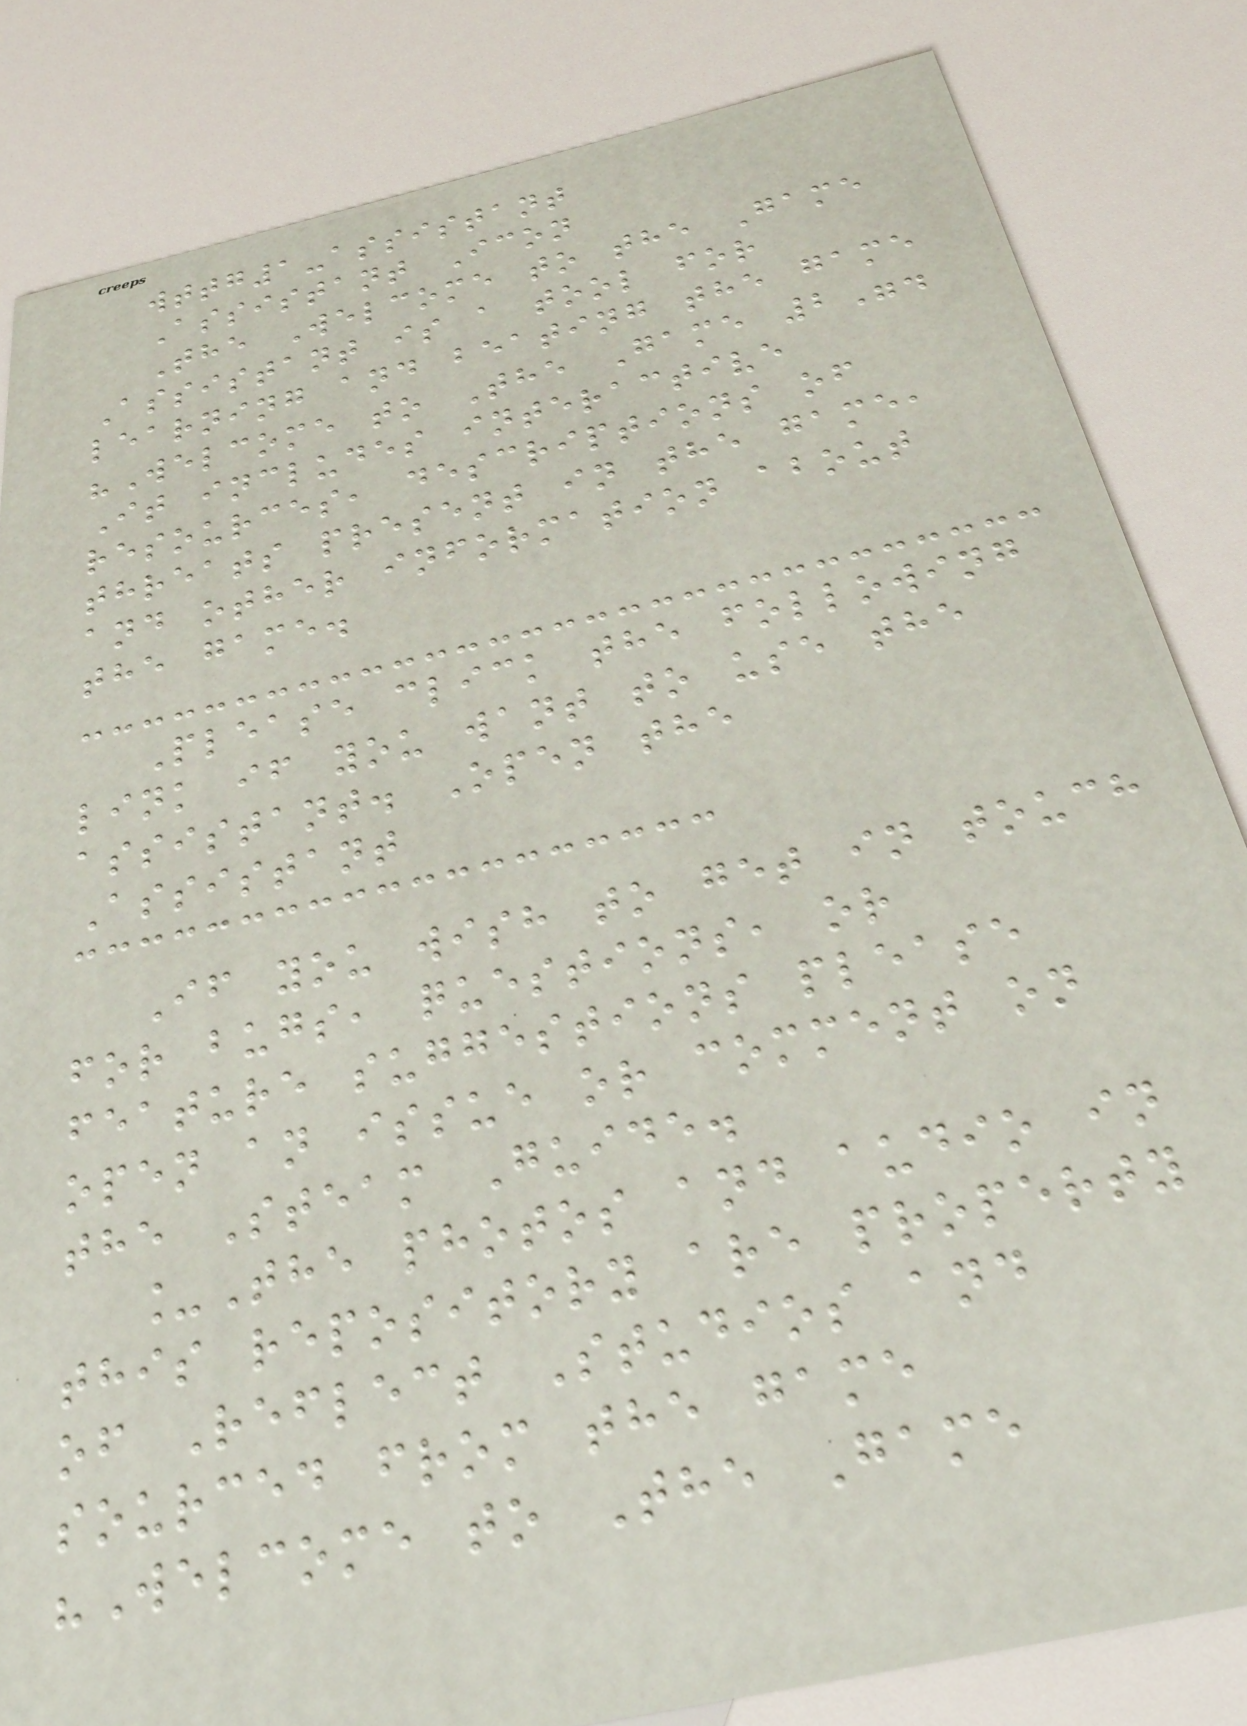wttg1-assistant
Assistant Icon
The Welcome to the Game
Assistant is a tool for
learning and beating the game
"Welcome to The Game 2".
It includes interactive
resources, descriptions of
threats present in the game,
and other information about
the game.
Please click the following
link if you want to use the
assistant. Open the
Assistant
If you wish to get in touch
for bugs, questions, or
feature suggestions please
open an issue or comment on
the Steam Guide.
_The photos and audio in
this repository are property
of Reflect Studios and
sourced from the game
"Welcome to The Game
